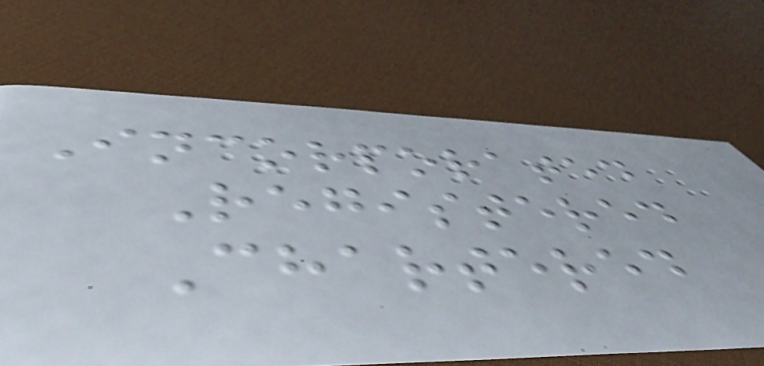Incorporated
Registered
Chartered
